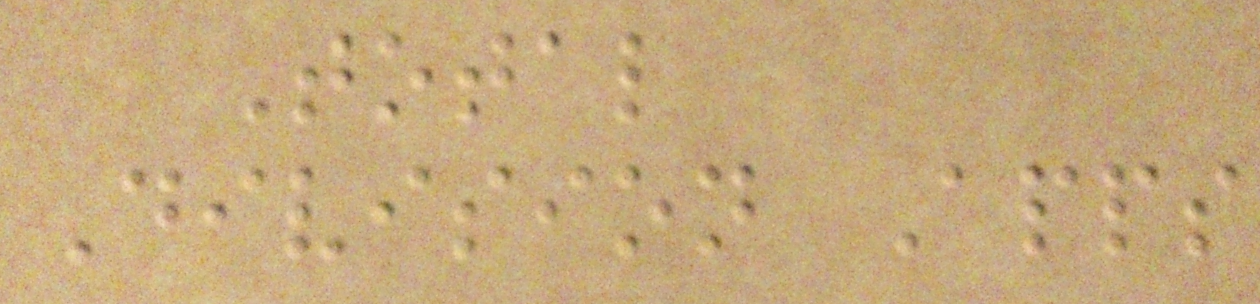Total
Division Apps
